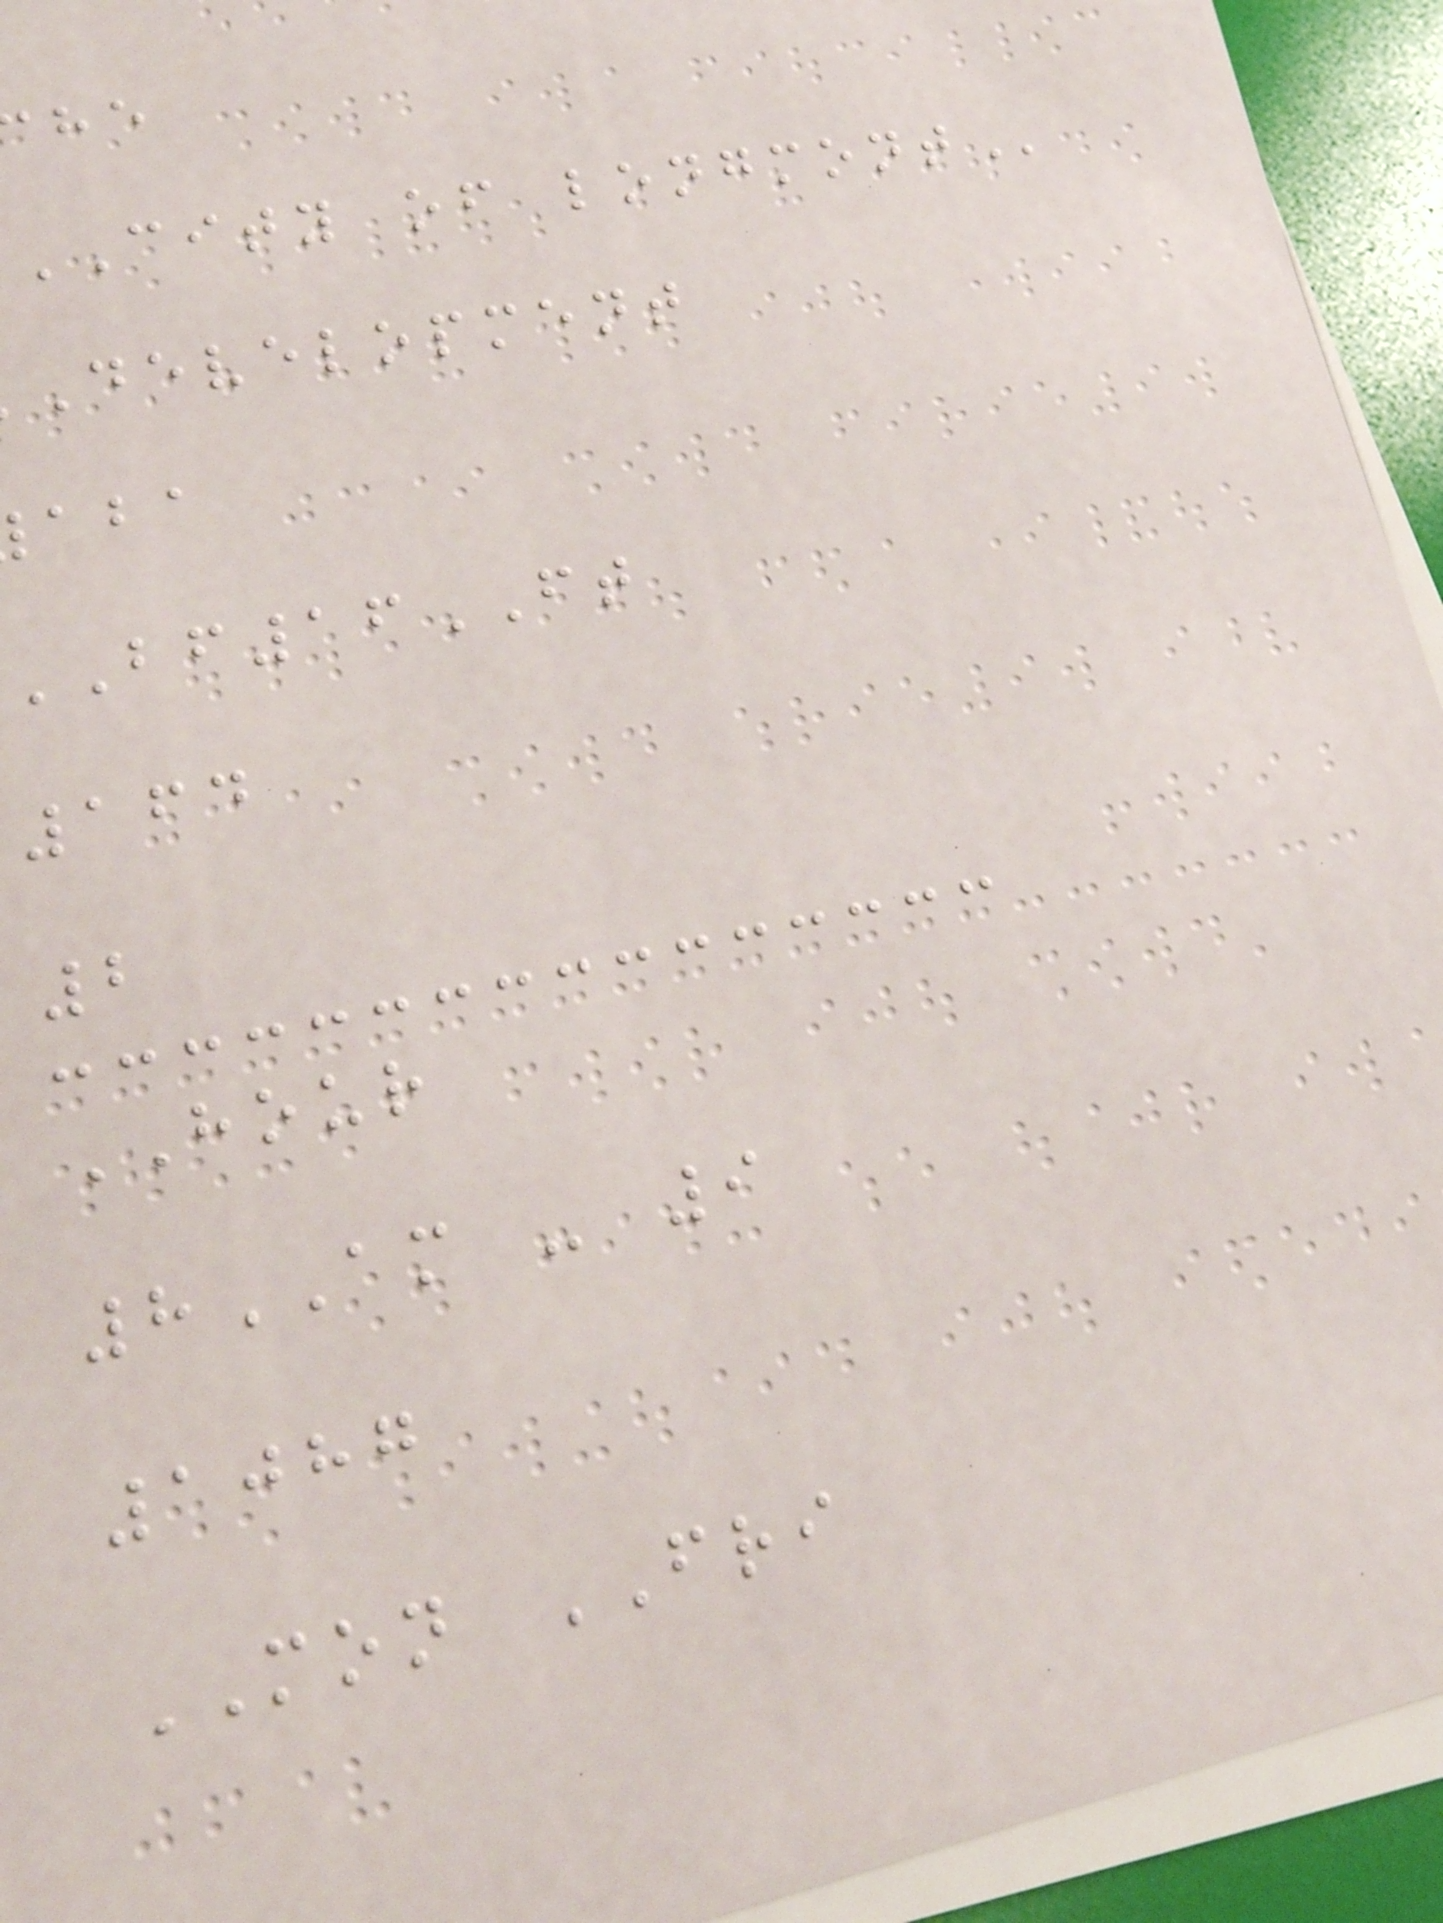CITY of
development
BF16FT
164
2
HOUR
8AM - 9
1087
MON FRI
